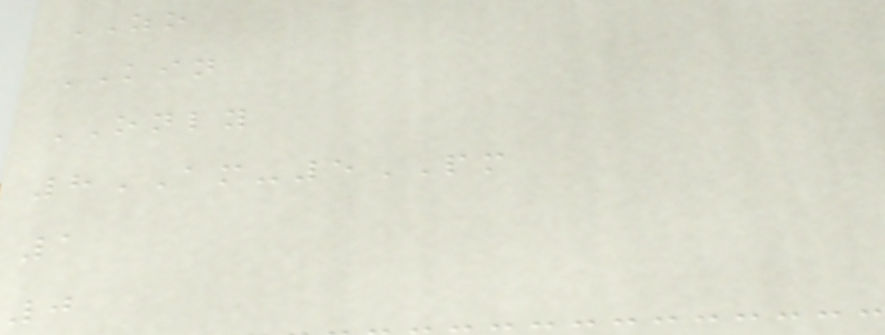ZO
KIN
ONLY
8AM-5PM
1
0
